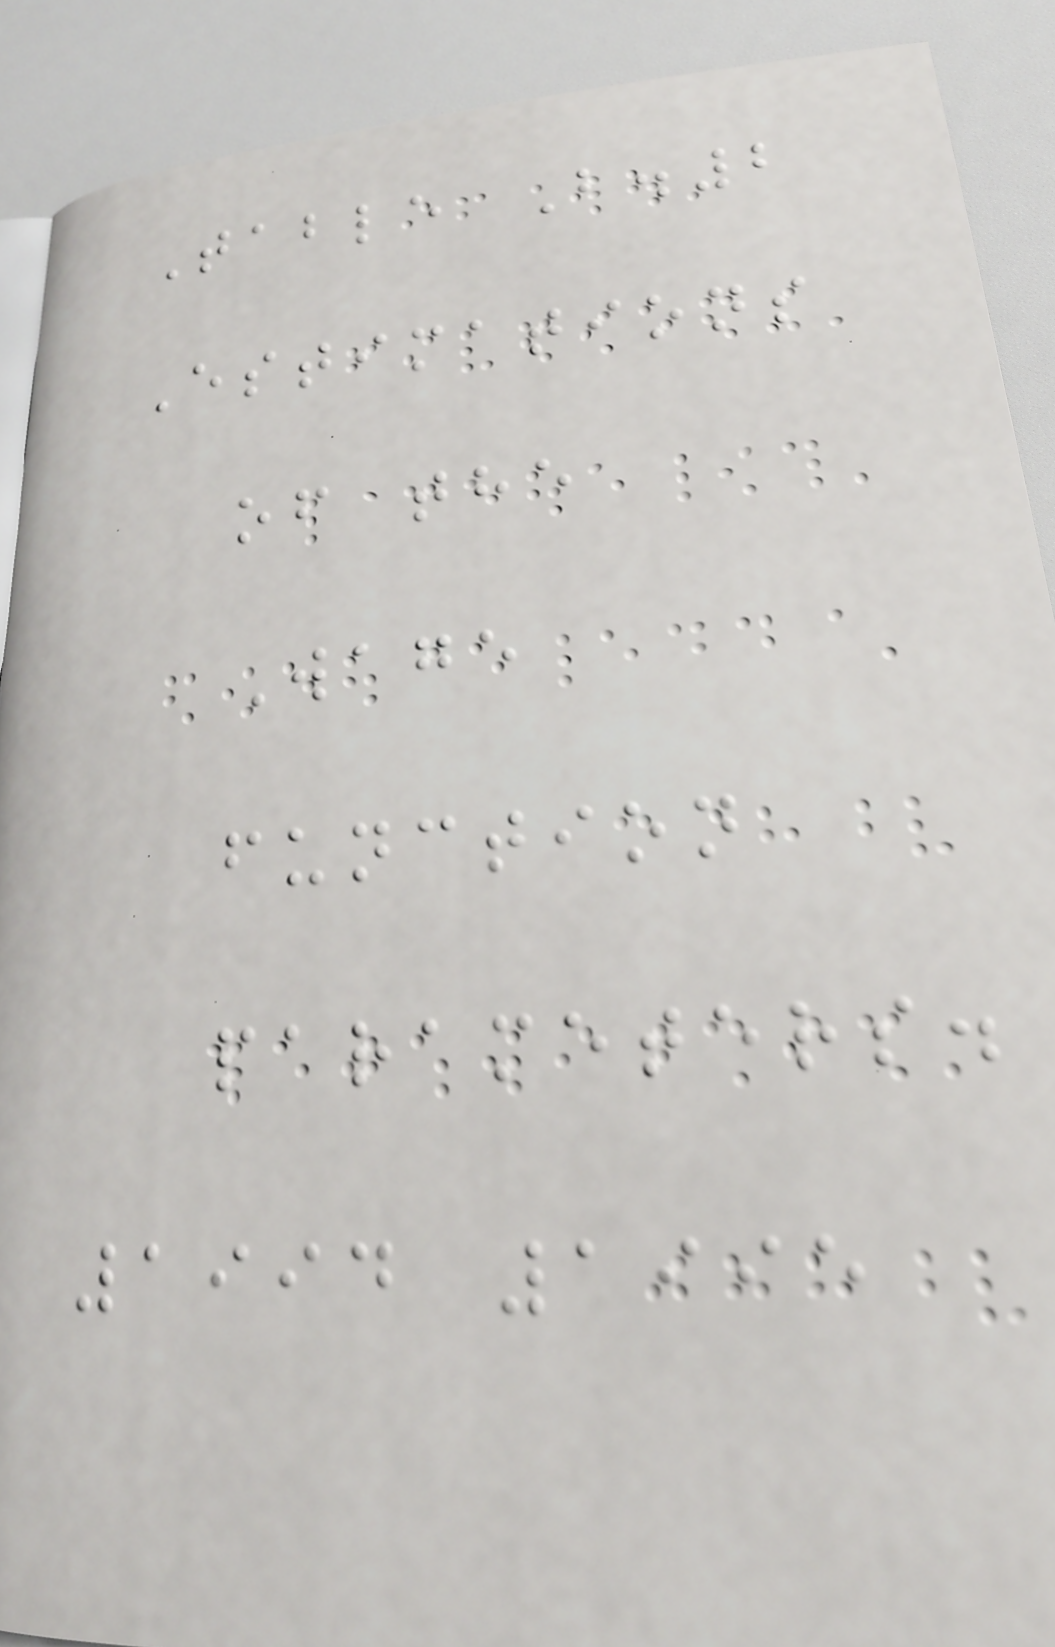Table B.2
Estimations
of the
Wage
function
parameters.
1994 1995
